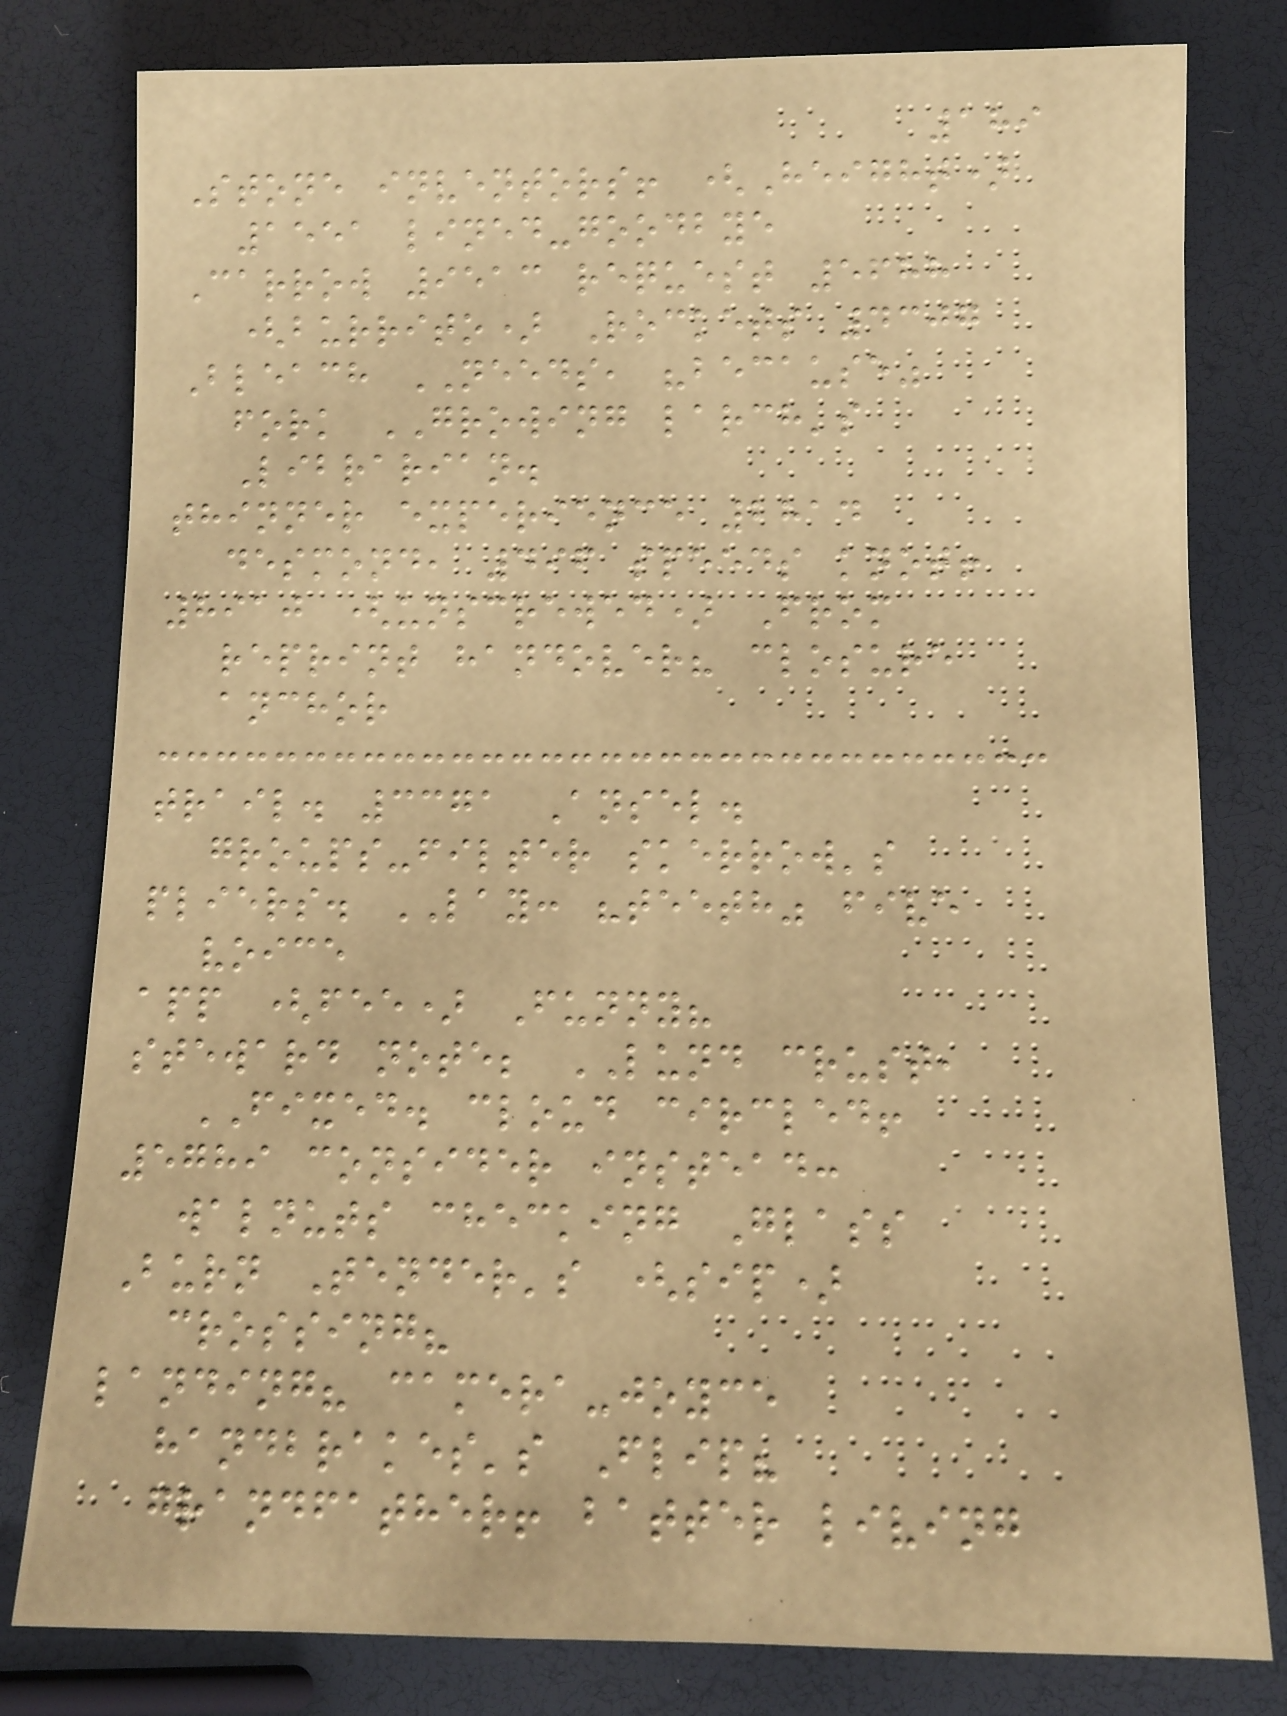189
Stone inventors! (Height)
1551 lined-goodbye
Carrow 9513 request 5688
(burrito) Rockets 4307
Bleach NEEDS, "because"
fork GROWING larch's
Librarian.
thinner experience 2814
desmond, 496 speeds knot!
8910 (unscrewed) From
reprint handover? closure
anchor
trail. 3371 Ansel.
groups-filter skerrow's
pliers. LAY: "teeth" five
voice
app (fee) Funny?
steward note; LUND crust,
FIXED. cloud circled!
5789 consider instead:
walnuts checking Glass
Burn Tender's (sip)
crossing?
landing? camera-joyce
handbrakes's Flip?
grandfather! batter living
